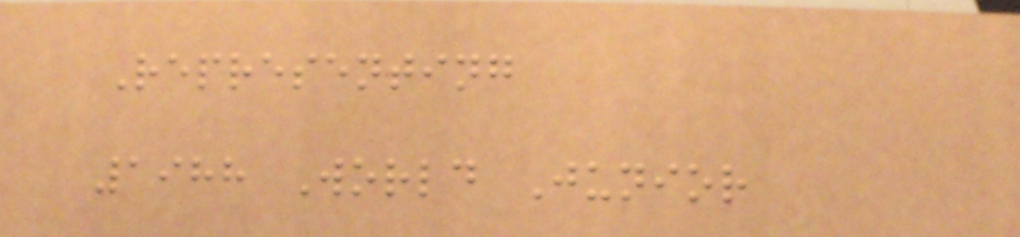Representing
1988 World Junior
